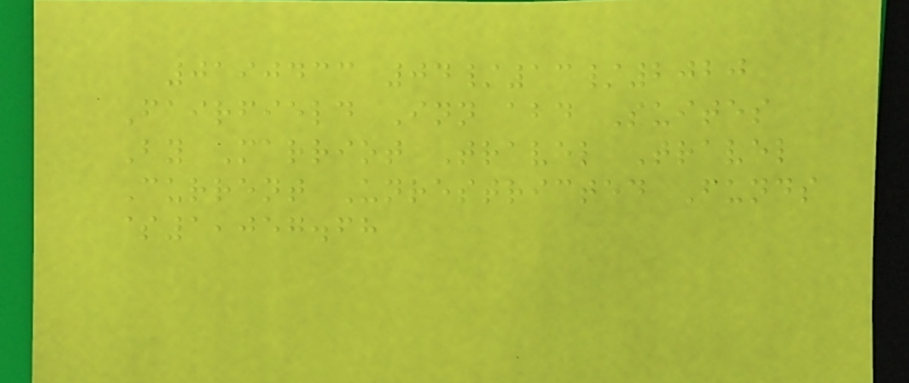0190433 04/13/2020
Fairfield Inn abd Suites
By Marriot Travel Travel
Current Unrestricted Funds
$1,057.68
